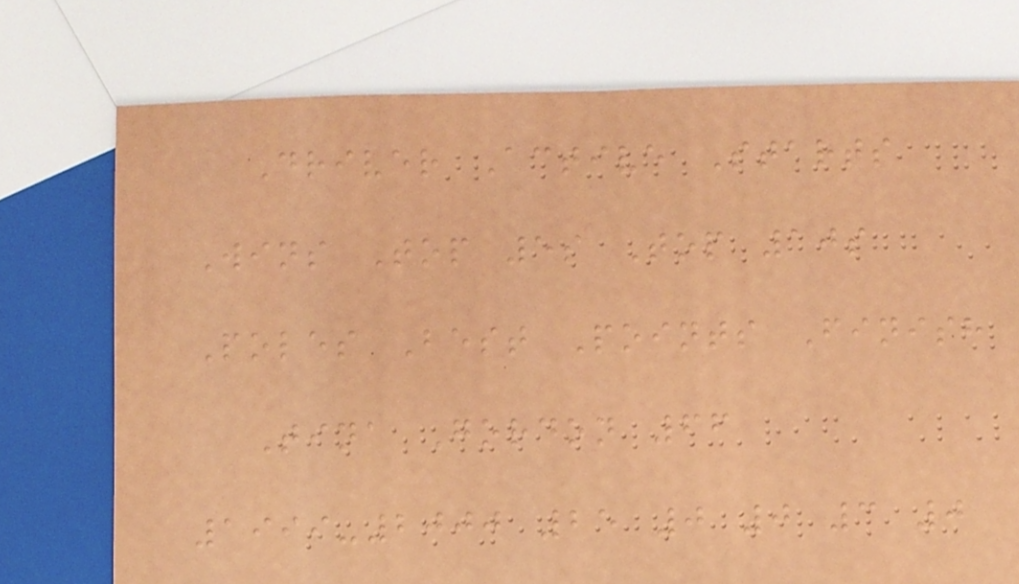Driver Active Starts
Wins Top 5s Top 10s
Poles Best Points Finish
Tina Gordon 66
1999-2000 25 0 0 3 0
